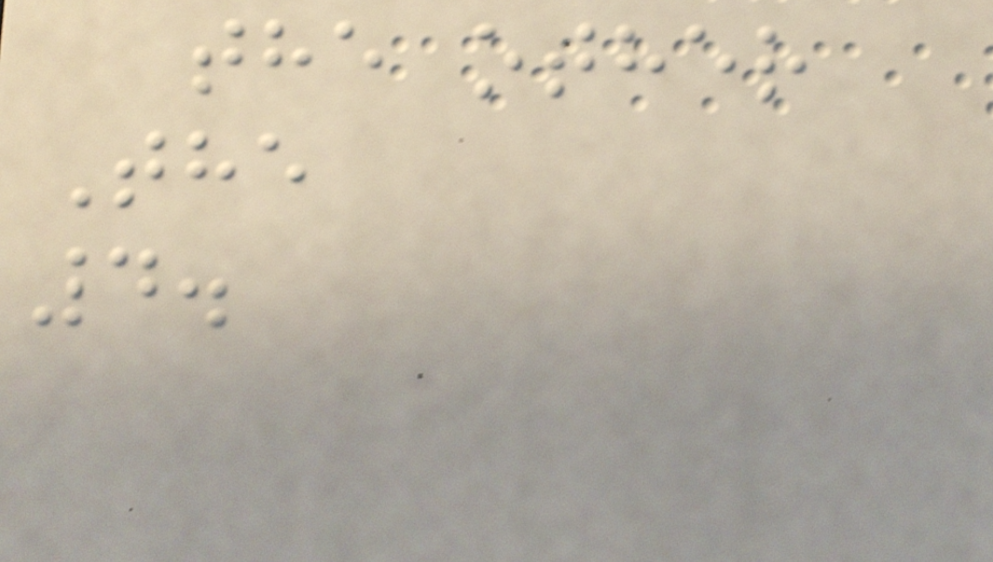the other
The
4.
